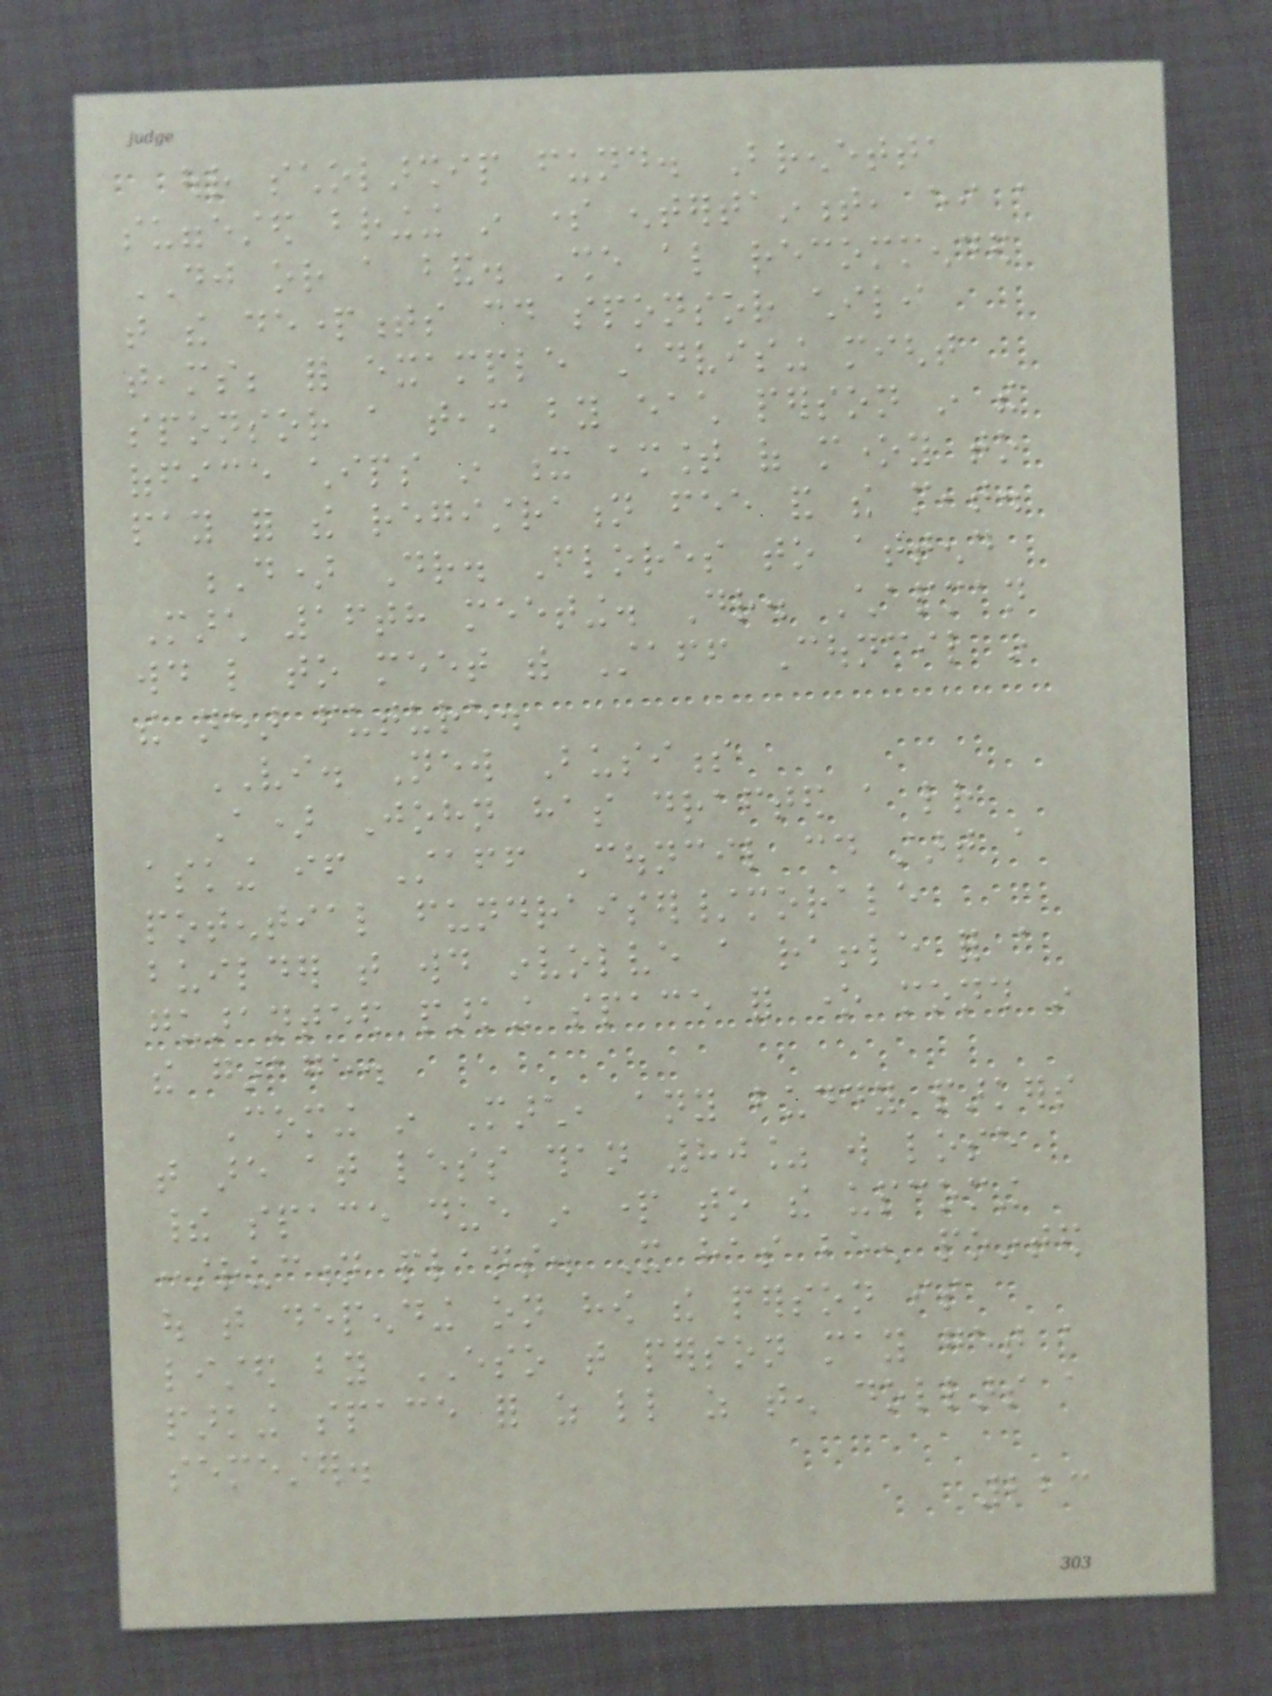our scholarship fund. Brenetta
suggested bringing in some entertainment, either a
DJ or a band. She also recommended
that the departments could sponsor chili
teams; for example Advising might
sponsor a team by each person in the
office chips in x amount of money to
pay for the registration fee and the meat.
D) Dr. Flores to attend
March 16th meeting. Dr. Chapman
would like to meet with Staff Council in
the near future.
VI. New Business
A) John has drafted a letter
asking if Staff Council could start a
potential fundraiser/morale
builder that would involve a raffle for a
guaranteed parking space for one month in
the garage.
Coming in March, any buddy parkers
that are at less than 80% will lose
their space due in part to the upcoming
construction plans. It has been pointed
out that depending on how the person is
listed by ESO that person may get a
parking space for as little as ten dollars a
semester.
223
